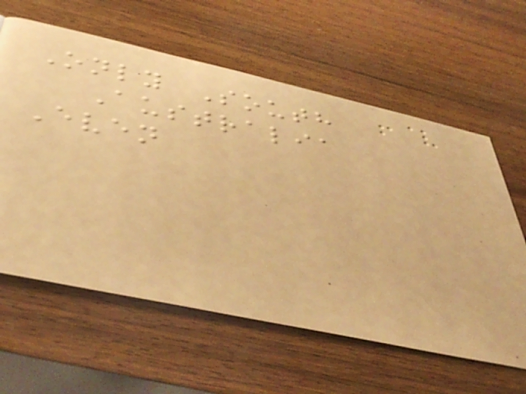Only South
Australia
Even
